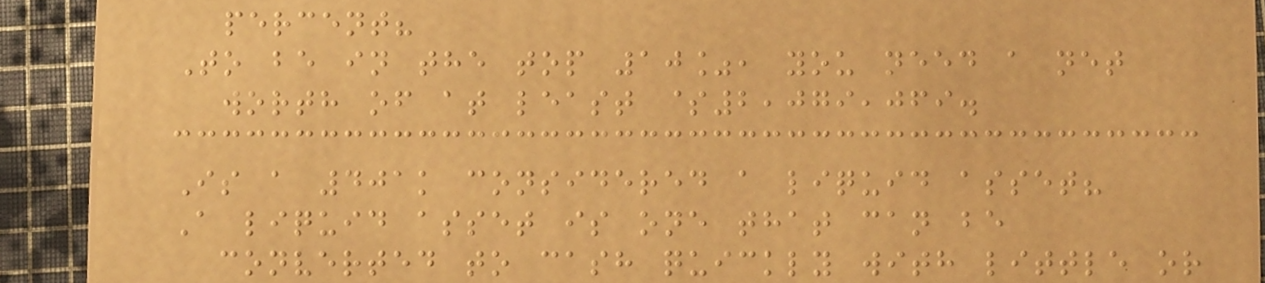percent?
To be in the top 10%, you need a net
worth of at least $2,079,069.
Is a 401k considered a liquid asset?
A liquid asset is one that can be
converted to cash quickly with little or
